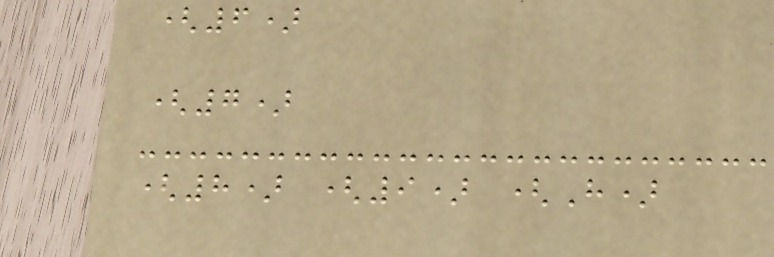(6)
(7)
(8) (9) (H)
